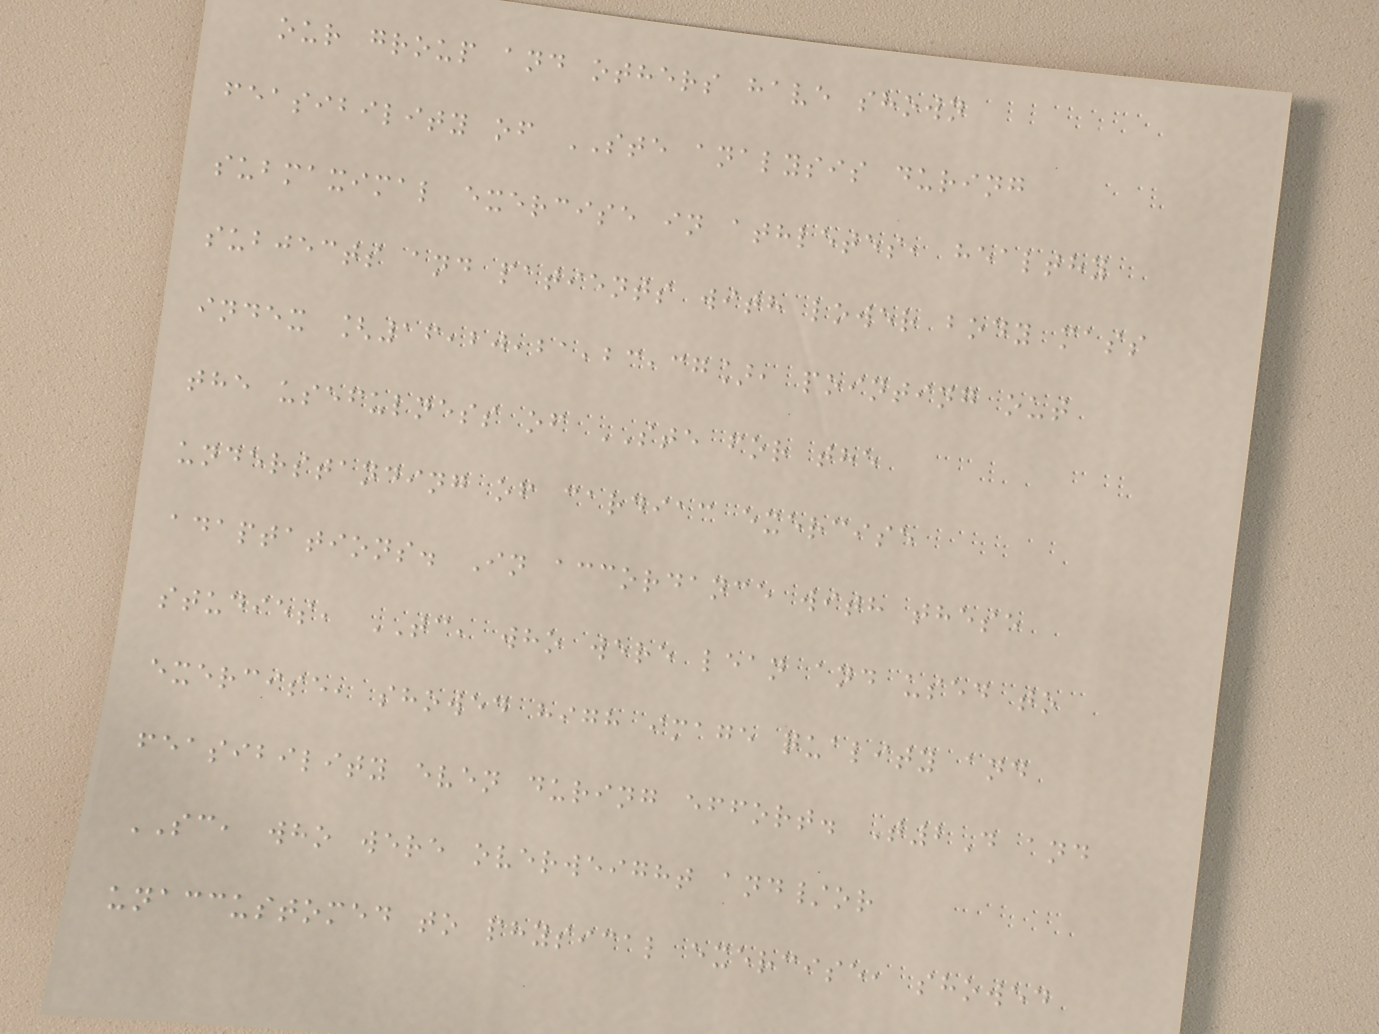our group and others have shown
feasibility of STE analysis during
submaximal exercise in athletes, healthy
subjects and patients with lower body mass
index [16,20,21,23,37], pointing out
the usefulness of STE for the
understanding of cardiac exercise
adaptations. In accordance with these
studies, TC, who were lean and used to
exercise, showed high image quality and
feasibility even during effort. T2D and
SC, who were overweight and/or
unaccustomed to physical exercise, showed
